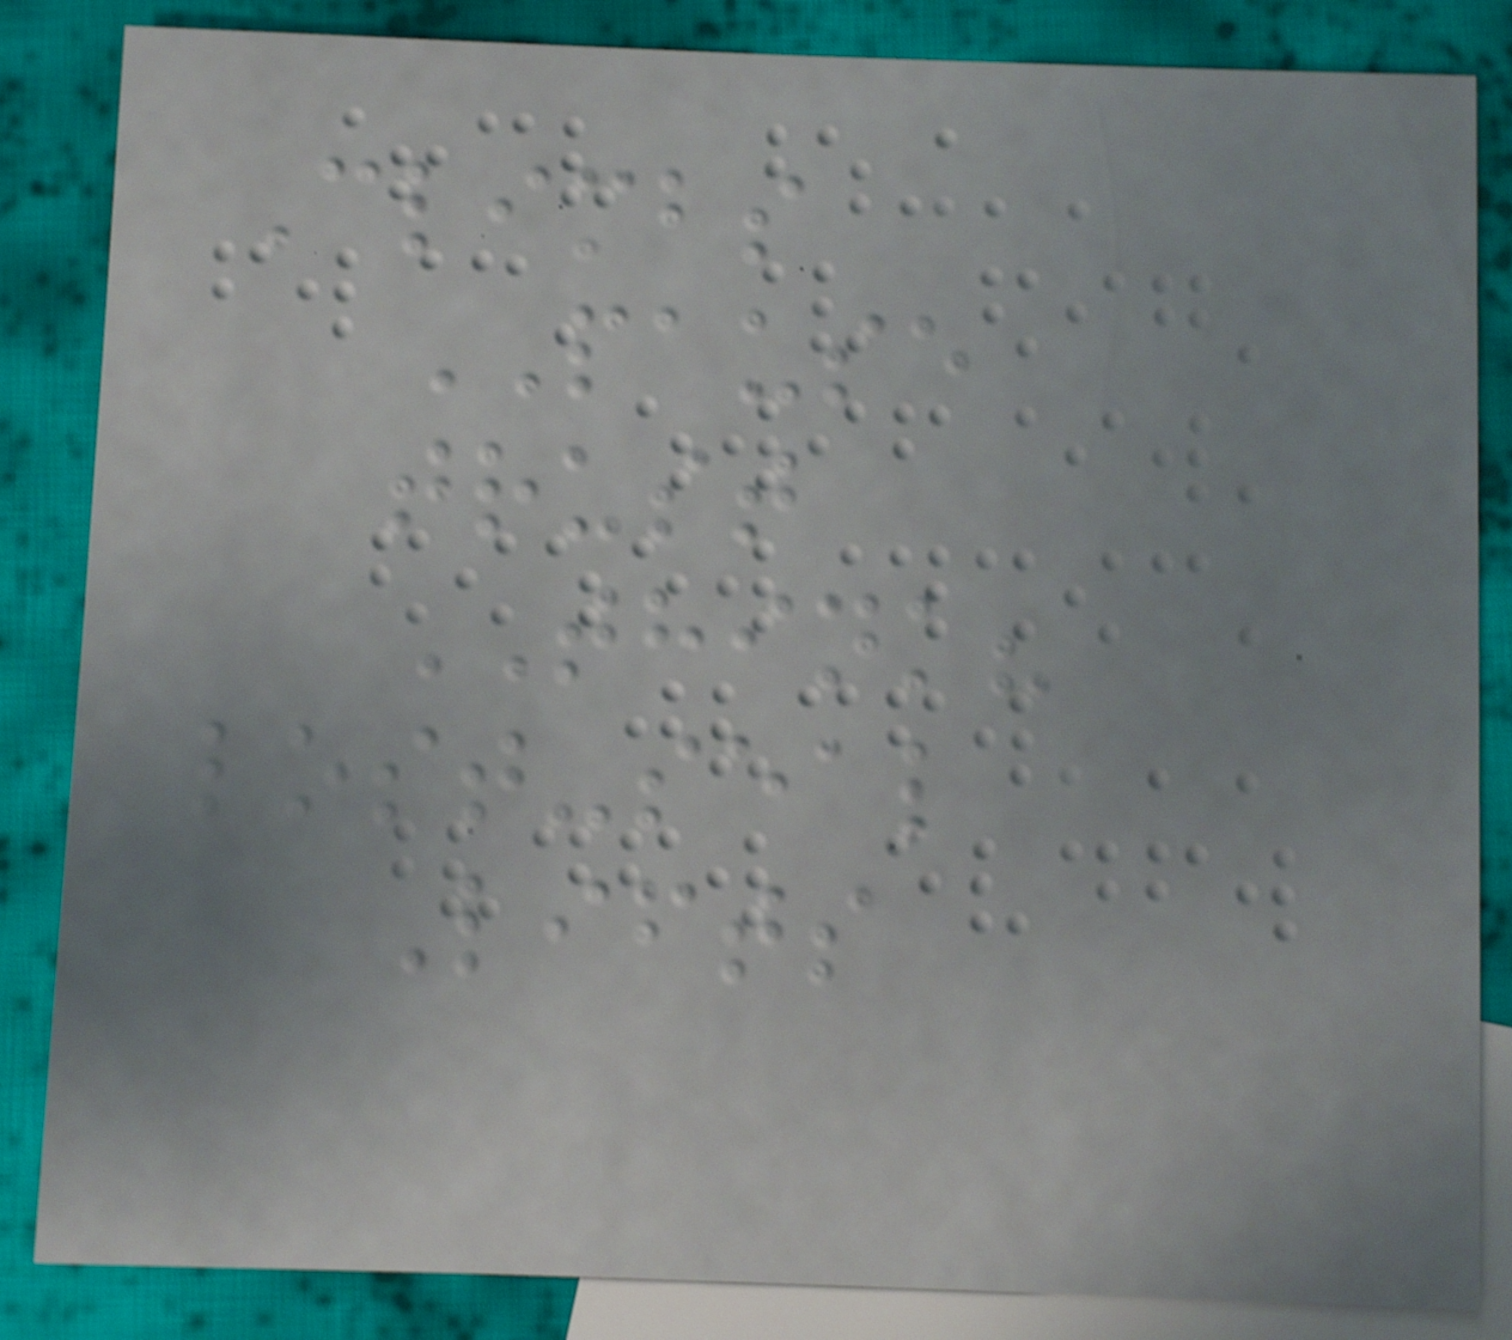Climbs
PAUSE
trust
THINK?
lost-seal
Lifts
